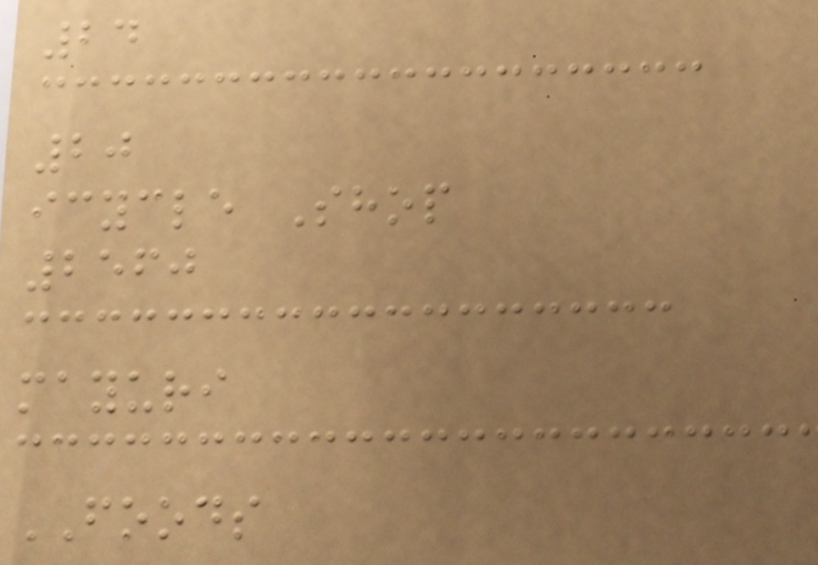24
20
icycle Shop
2560
mayuri
FOODS
